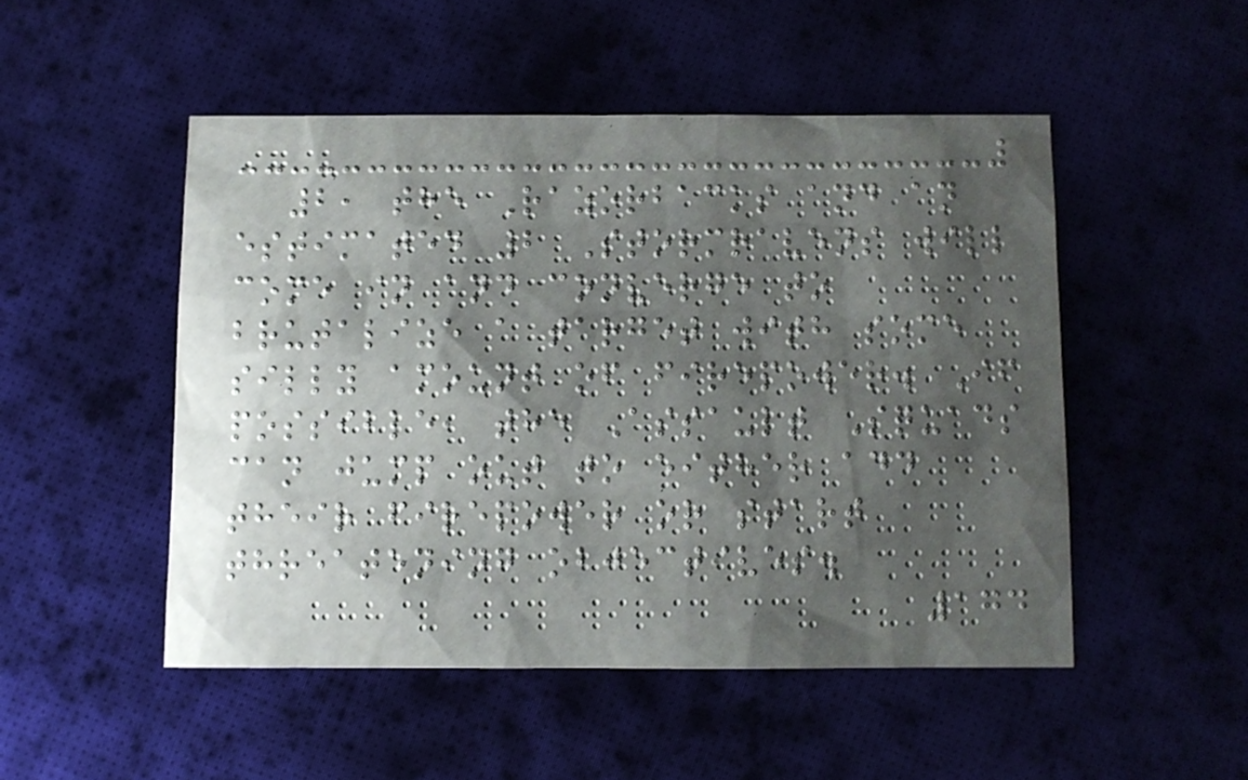2, the Razorbacks and an
estimated 2 Stormravens will
come in and converge to
brutalize a target with some
silly amount of firepower. If
possible, the Assault Squads
can jump out to either add
their firepower or start
threatening objectives.
174
